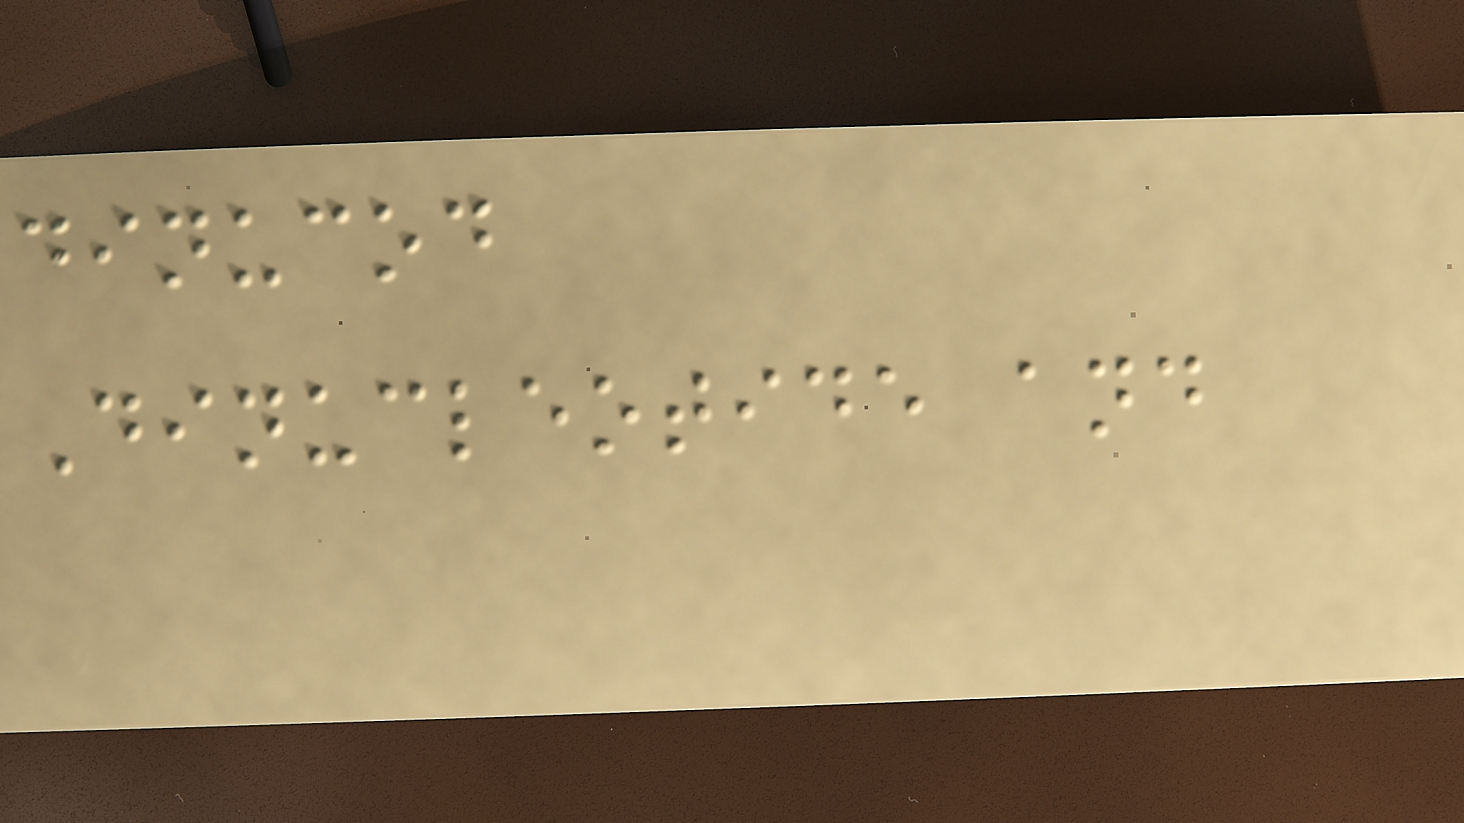dinucod
Dinucleotide and
